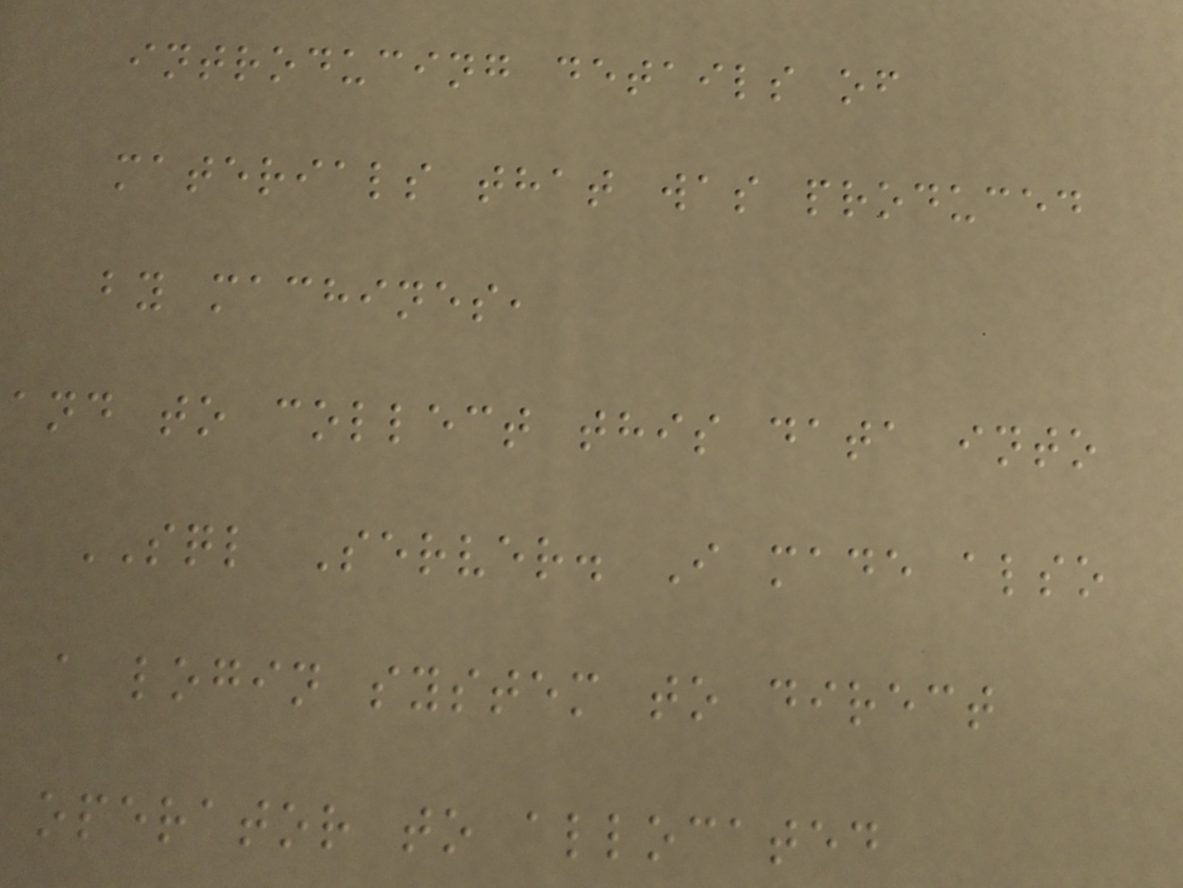introducing details of
materials that was produced
by machines,
and to collect this data into
SQL Server. I made also
a login system to direct
operator to allocated
